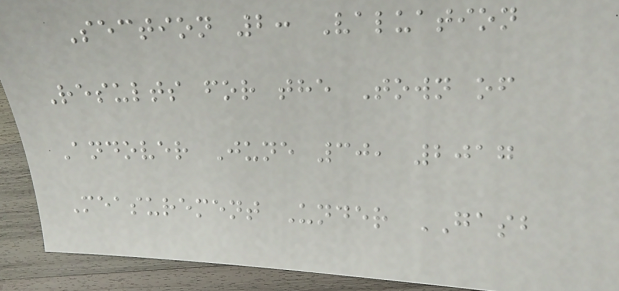Section 2: Valuation
Results for the Town of
Andover June 30, 2017
Measurement Under GASB
